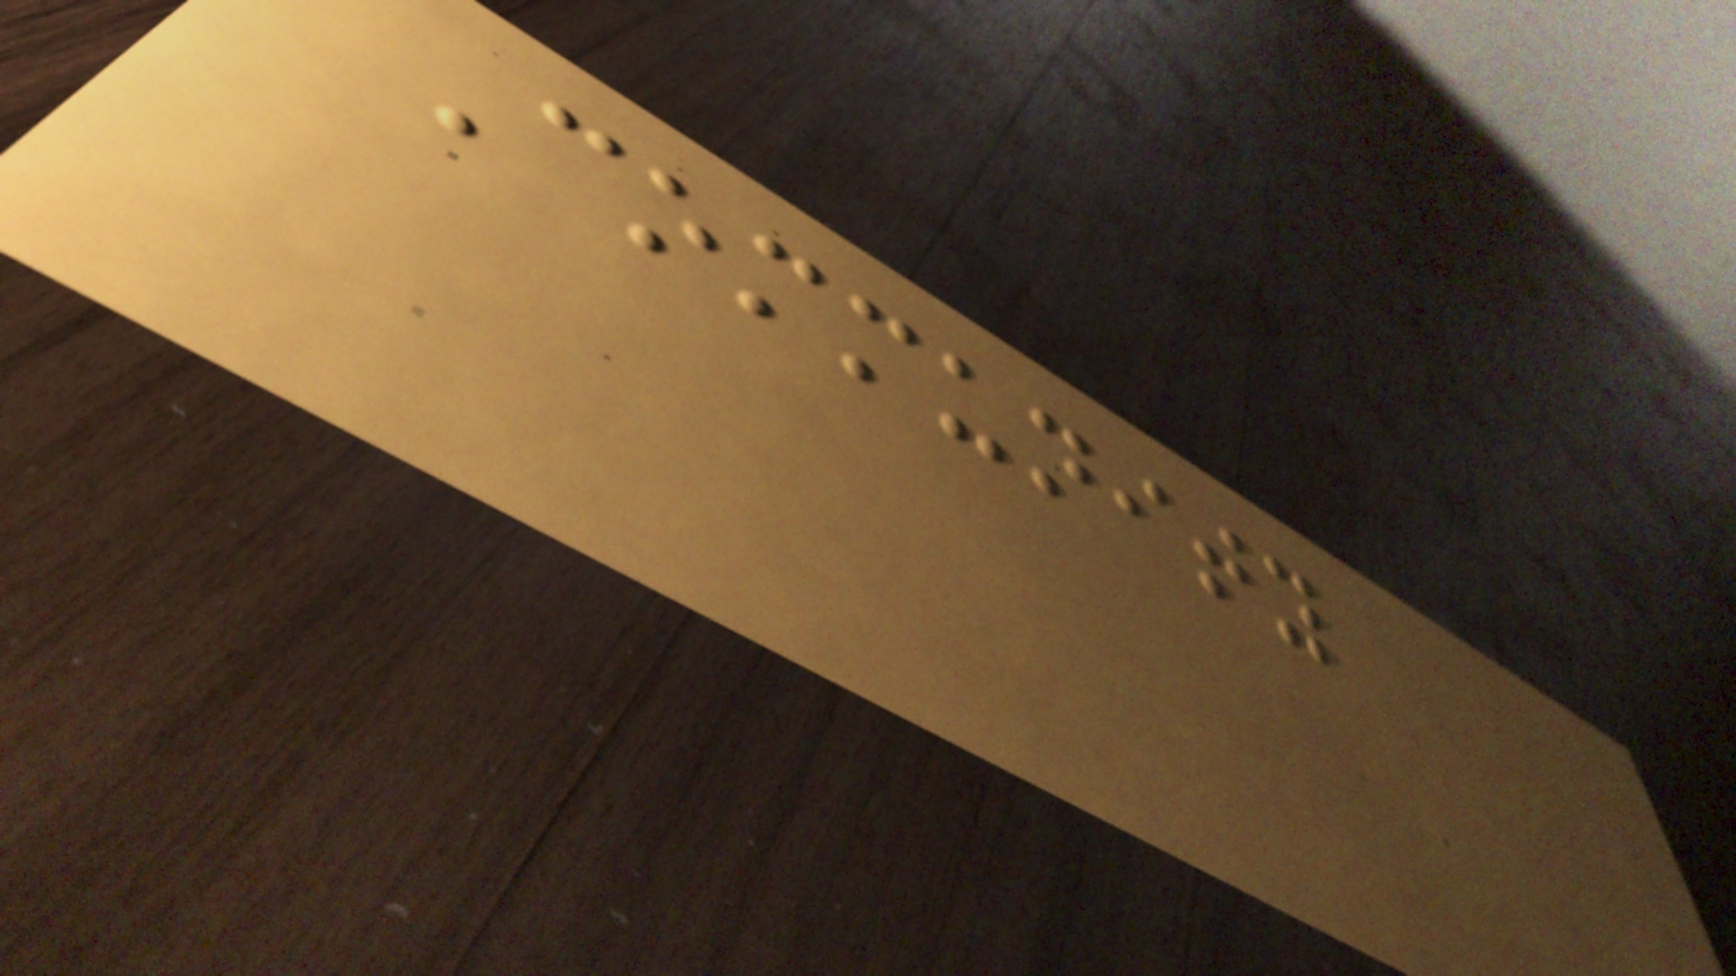Community
